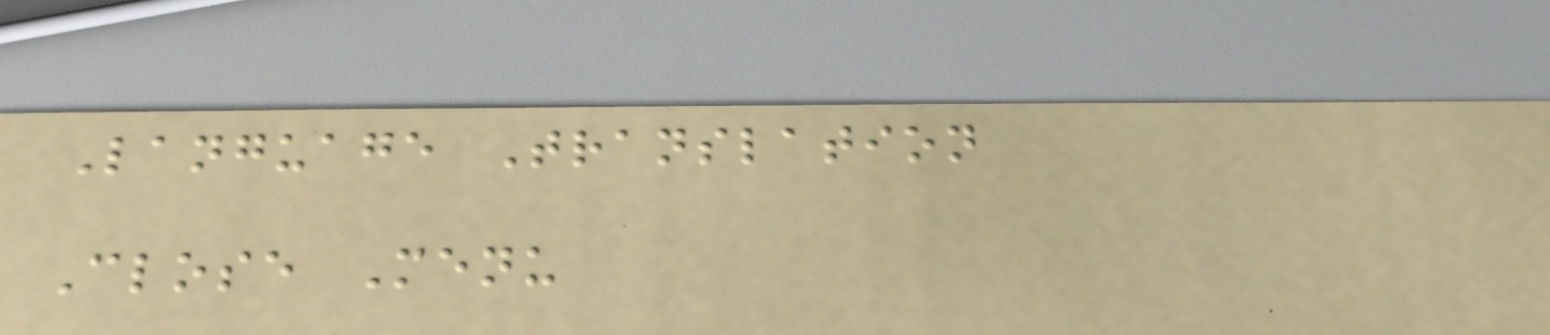Language Translation
Close Menu
